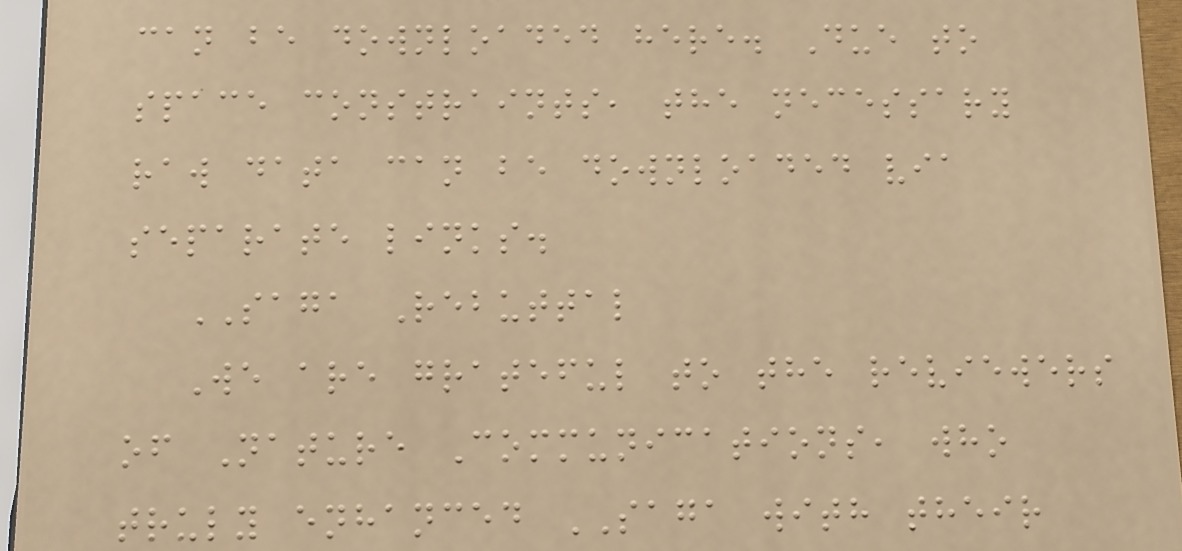can be downloaded here. Due to
space constraints, the necessary
raw data can be downloaded via
separate links.
SAGA Rebuttal
We are grateful to the reviewers
of Nature Communications, who
truly enhanced SAGA with their
